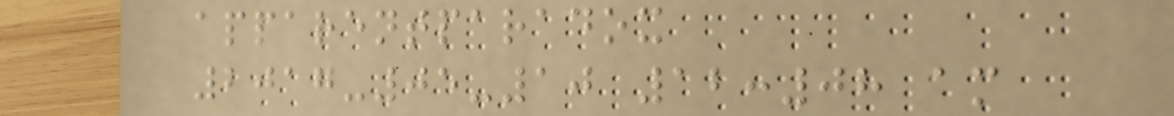apparentparadox
2017-05-10 12:08 am
